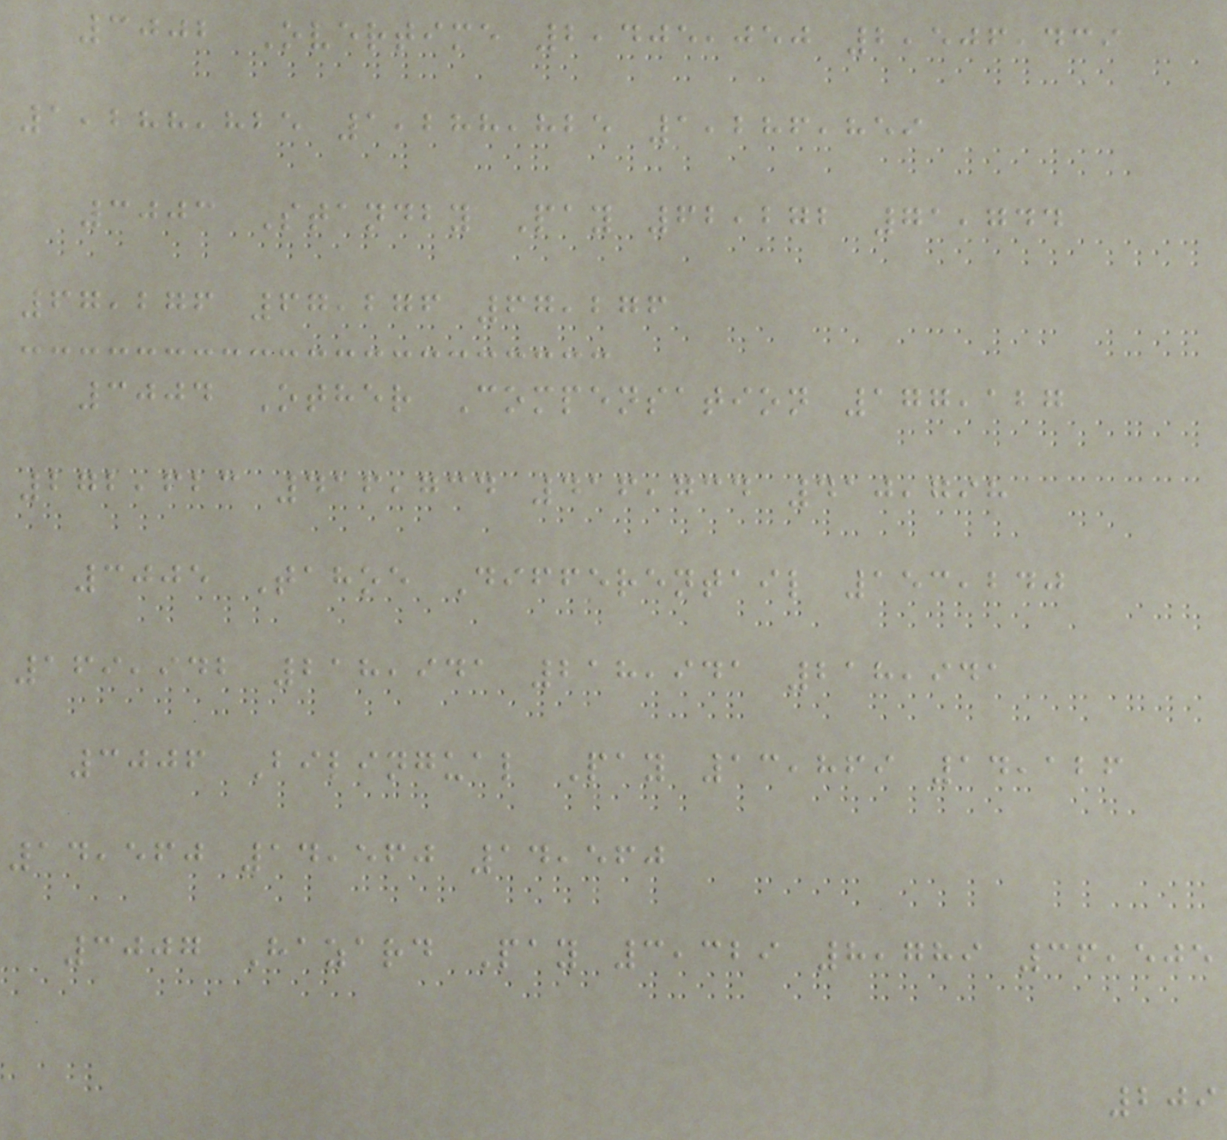3002 Overtime 2,405,050 2,506,439
1,288,825 1,288,825 1,286,859
3003 Standby Pay 62,272 71,744
67,276 67,276 67,276
3004 Other Compensation 177,127
272,623 416,734 416,734 410,798
3005 Tahoe Differentail 153,240
169,942 218,941 218,941 218,941
3006 Bilingual Pay 13,869 14,126
14,560 14,560 14,560
3007 Hazard Pay 3,329 8,789 36,505
209
